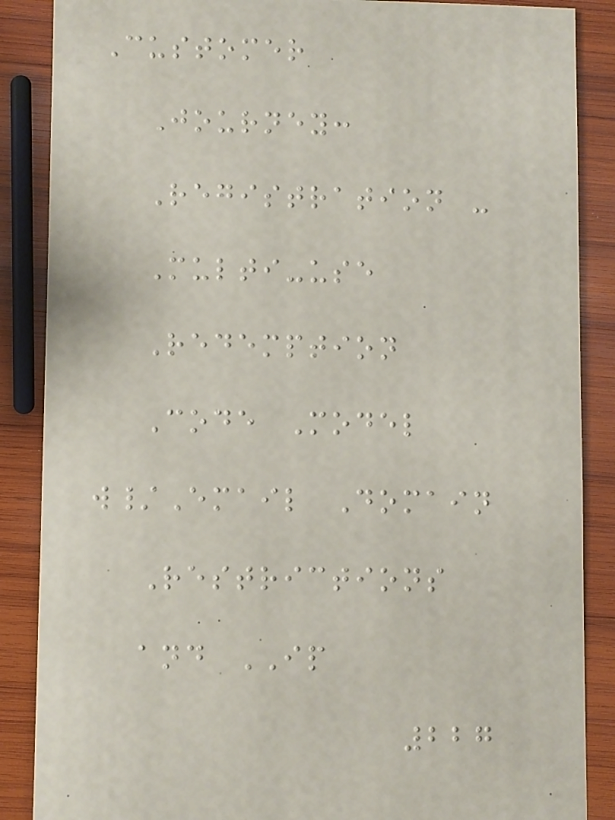Customer
Journey:
Registration -
Multi-use
Redemption
Code Model
w/Email Domain
Restrictions
and IP
227
